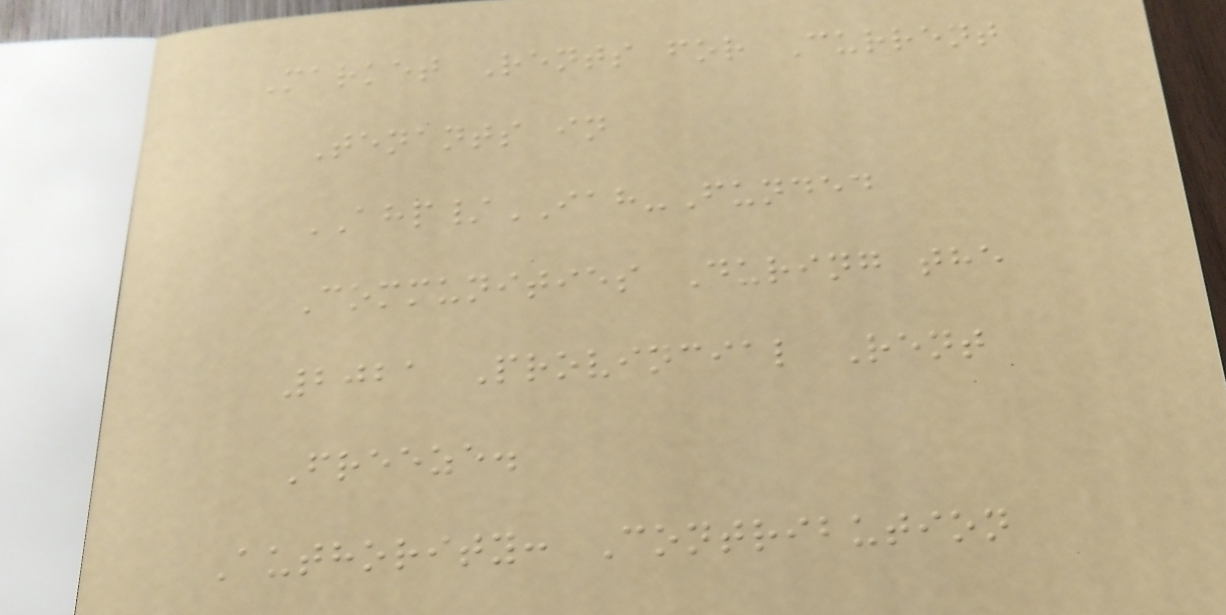Market Rents for Current
Tenants in
AHP/IAH-Funded
Communities During the
2021 Provincial Rent
Freeze.
Authority: Contribution
